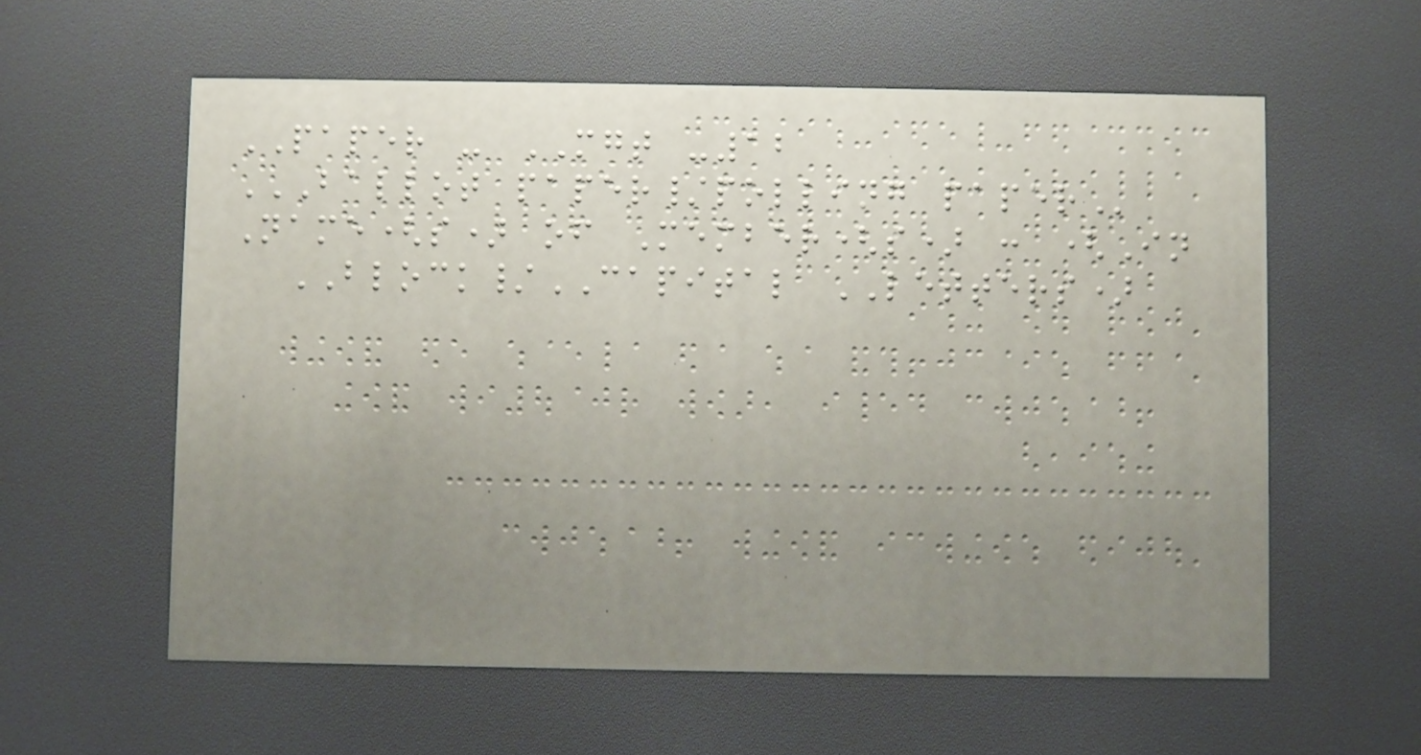PAPER - MGT -12
BALLOT PAPER/POLLING PAPER
Name(s) of Member(s) : (In
BLOCK/CAPITAL LETTERS)
